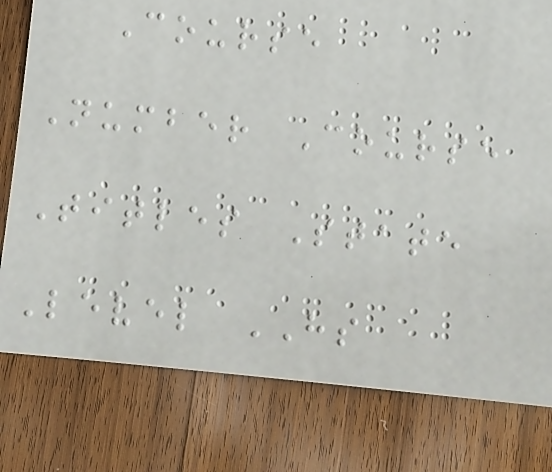Course
Number Course
Titles State
Level HS
